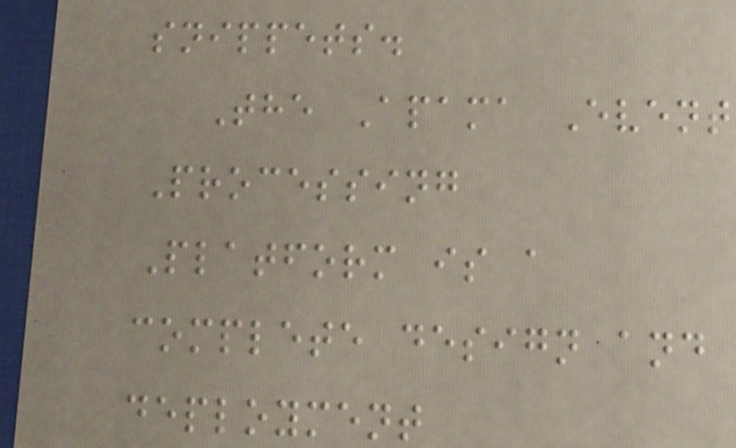snippets.
The Apama Event
Processing
Platform is a
complete design and
deployment
